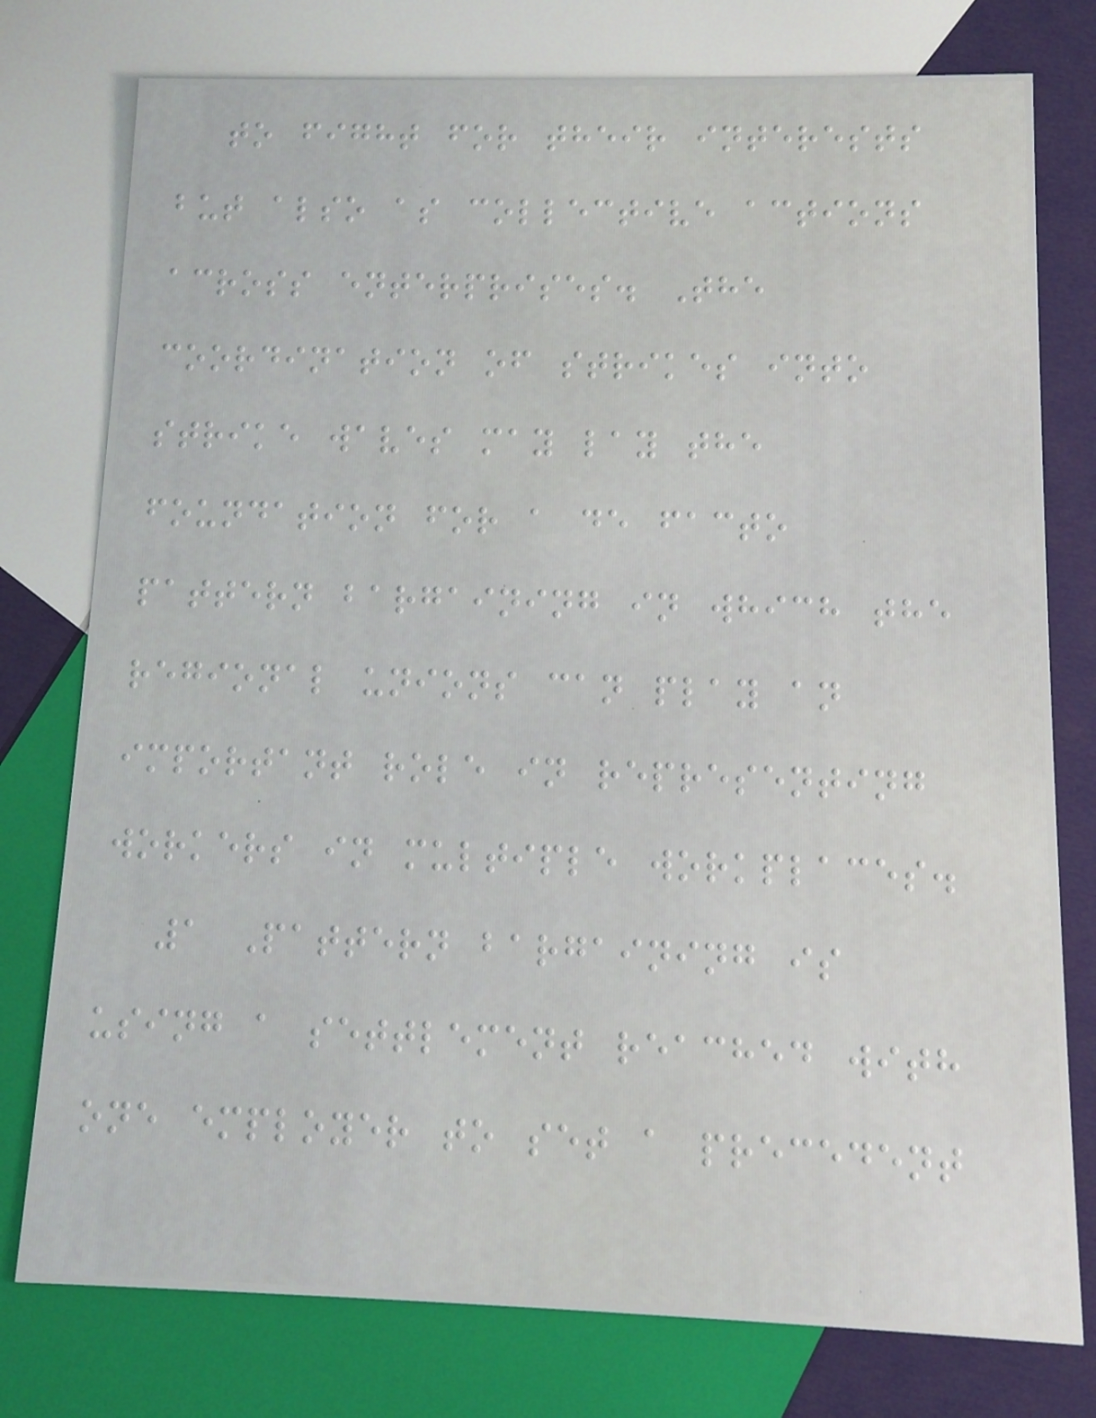to fight for their interests
but also as collective actions
across enterprises. The
coordination of strikes into
strike waves may lay the
foundation for a de facto
pattern bargaining in which the
regional unions can play an
important role in representing
workers in multiple workplaces.
1 Pattern bargaining is
using a settlement reached with
one employer to set a precedent
